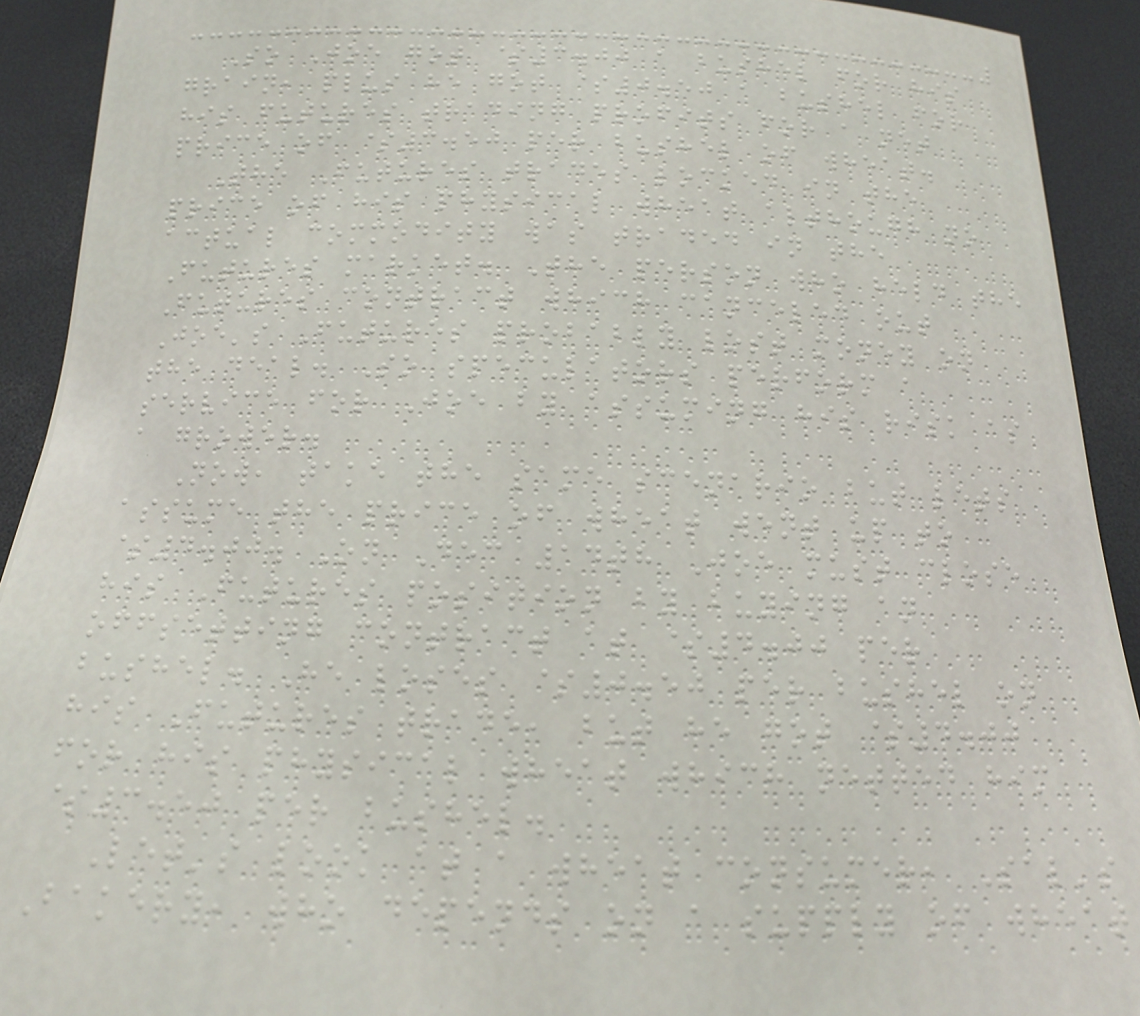So Joe got $3.00 a bushel for his
grain, plus he got $0.50 a bushel for
his futures trading profits for a net
price of $3.50 per bushel of wheat.
The Futures trades locked in the
price of his physical wheat although no
actual commodity was traded in the
Futures market. The person who held the
Futures contract which canceled out
Joe's Futures probably lost money on
the deal. So speculators perform a
service for Joe by assuming his risk as
a grower.
Now, take the same scenario but lets
assume the price of wheat went up to
$4.00. On Dec 14th Joe must close
his Futures position by buying an
offsetting contract at $4.00 per
bushel. He loses $0.50 per bushel on
his Futures trade, but he got $4.00
for his physical wheat which netted him
$3.50 per bushel.
Let's look at a wheat consumer, Sal's
Bakery, who depends on a supply of wheat
